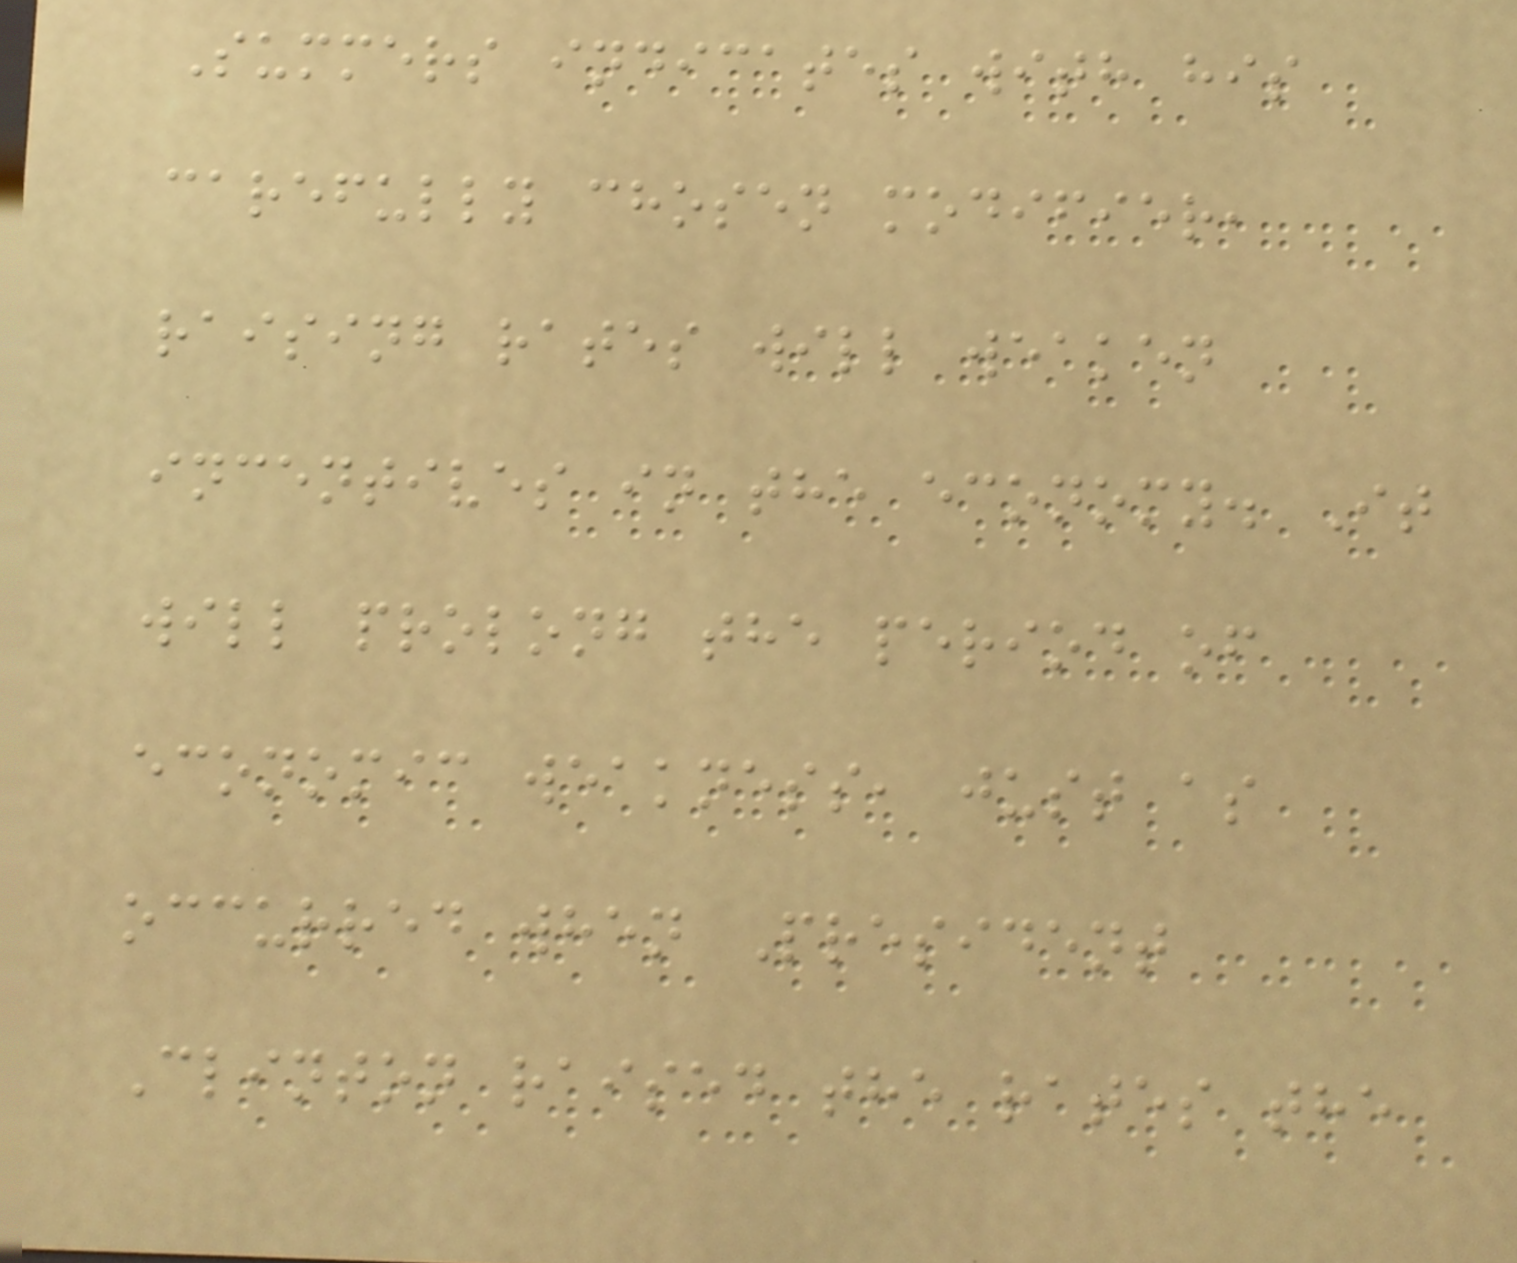Summers indicates with his
carefully chosen modifier,
raising rates will weaken
incentives in the economy. It
will prolong the period of
economic weakness, just as
occurred when President
Clinton raised the rates the
